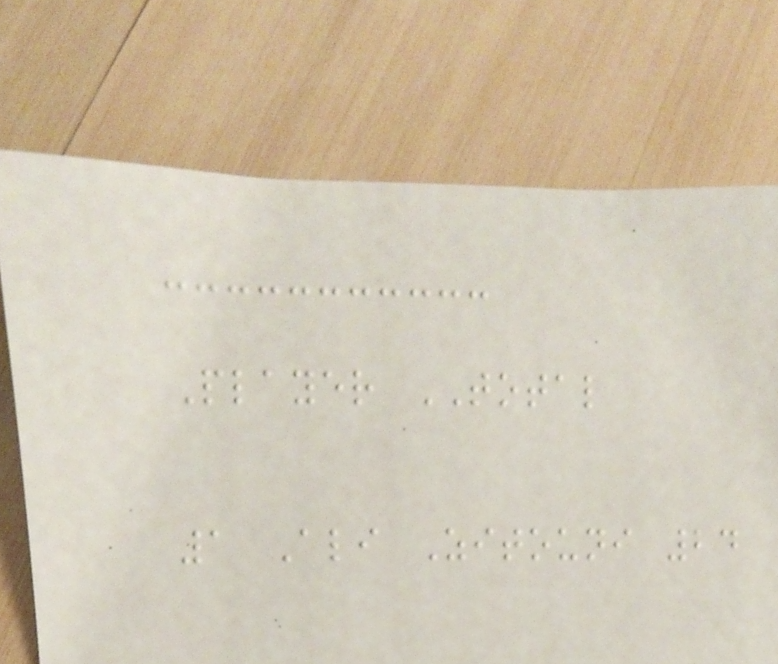Player TOTAL
1 Ali Zitouni 24
